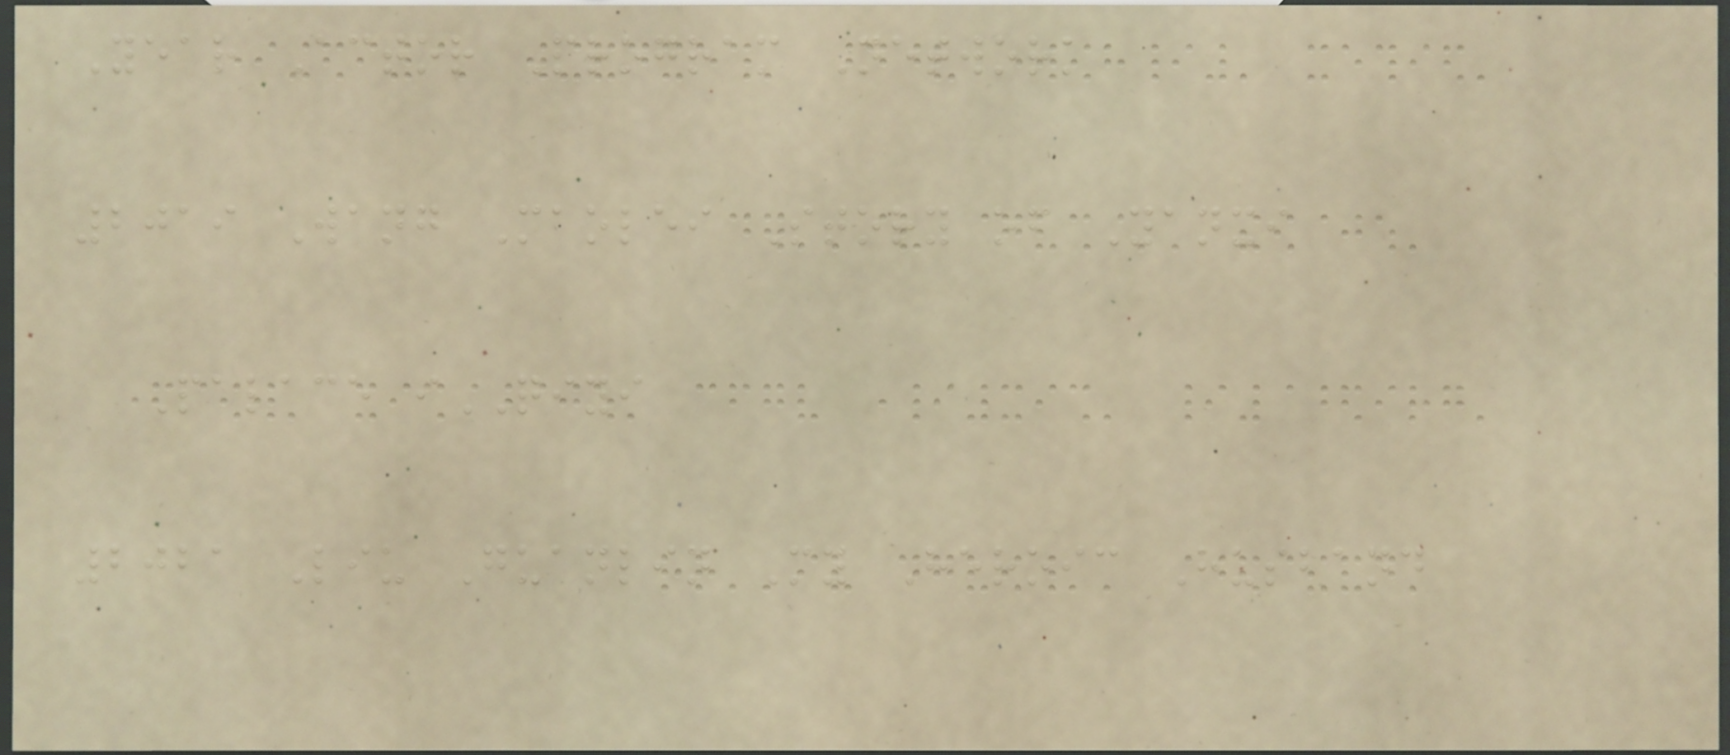Year Actor Program Network
2019 Wang Maolei Story of Yanxi
Palace iQIYI
2021 Liu Guanlin My Heroic Husband
